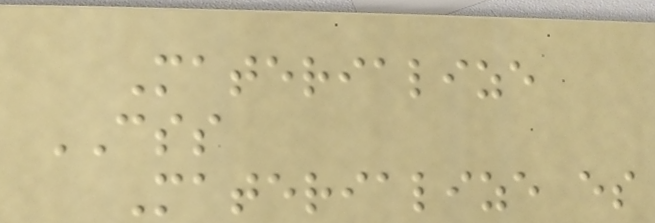Materialize
CSS
Materialize es
